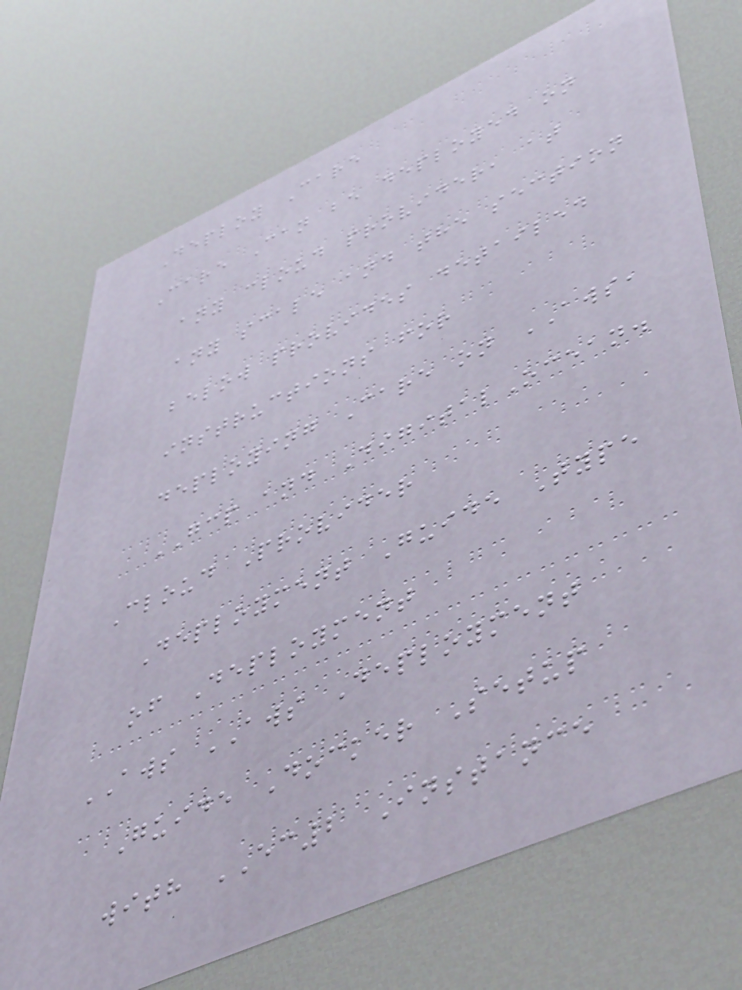Deploy Care
Care Can be deployed on
any cloud provider, at
any scale and the section
below provides detailed
instructions for
deploying Care on AWS,
GCP and DigitalOcean.
Cloud Provider
Deployment Guide Type
of Deployment
AWS AWS Deployment
Guide Docker Setup
with EC2 Instance
